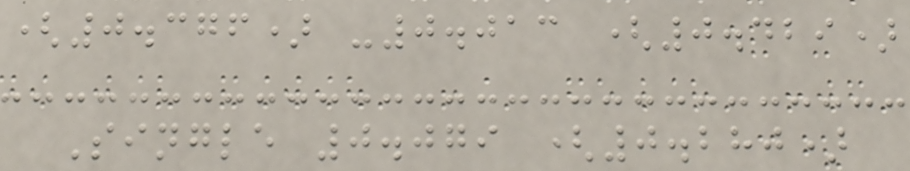(0.376) -0.013 (0.429)
Single 0.079 (0.280)
